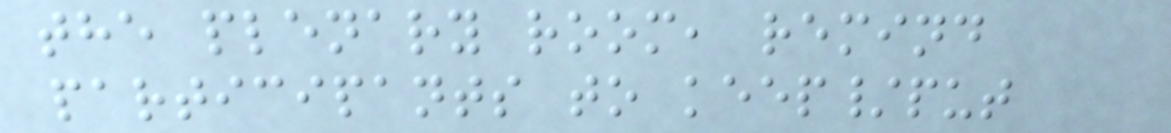the plenary room, remind
participants to keep/put
